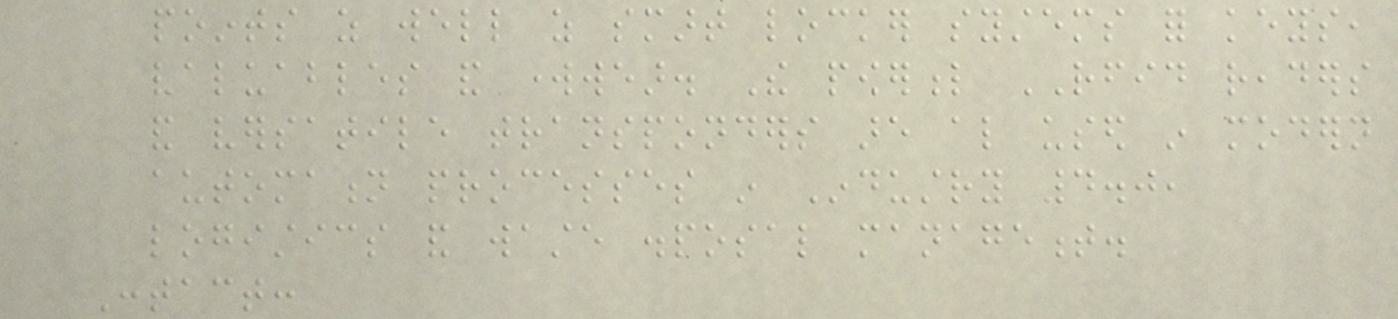points as well as smart locker systems for keys,
valuables and workwear. The powerful RFID readers
and versatile transponders are also used in modern
automation processes in Industry 4.0,
logistics and waste disposal management.
Contact:
